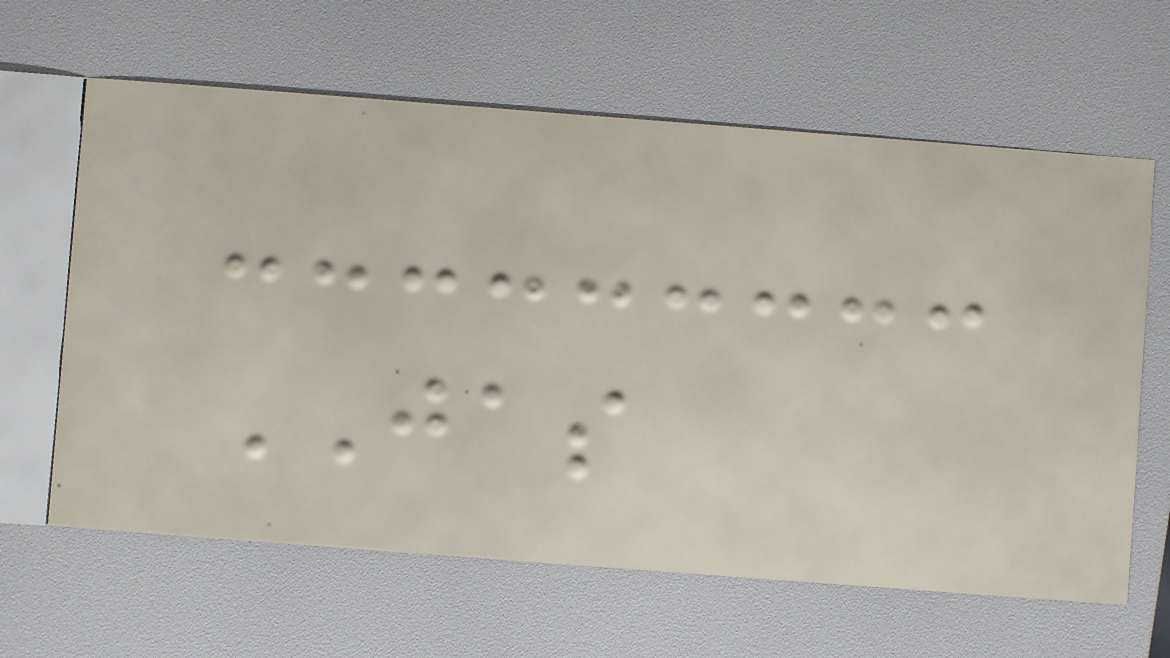JAS
